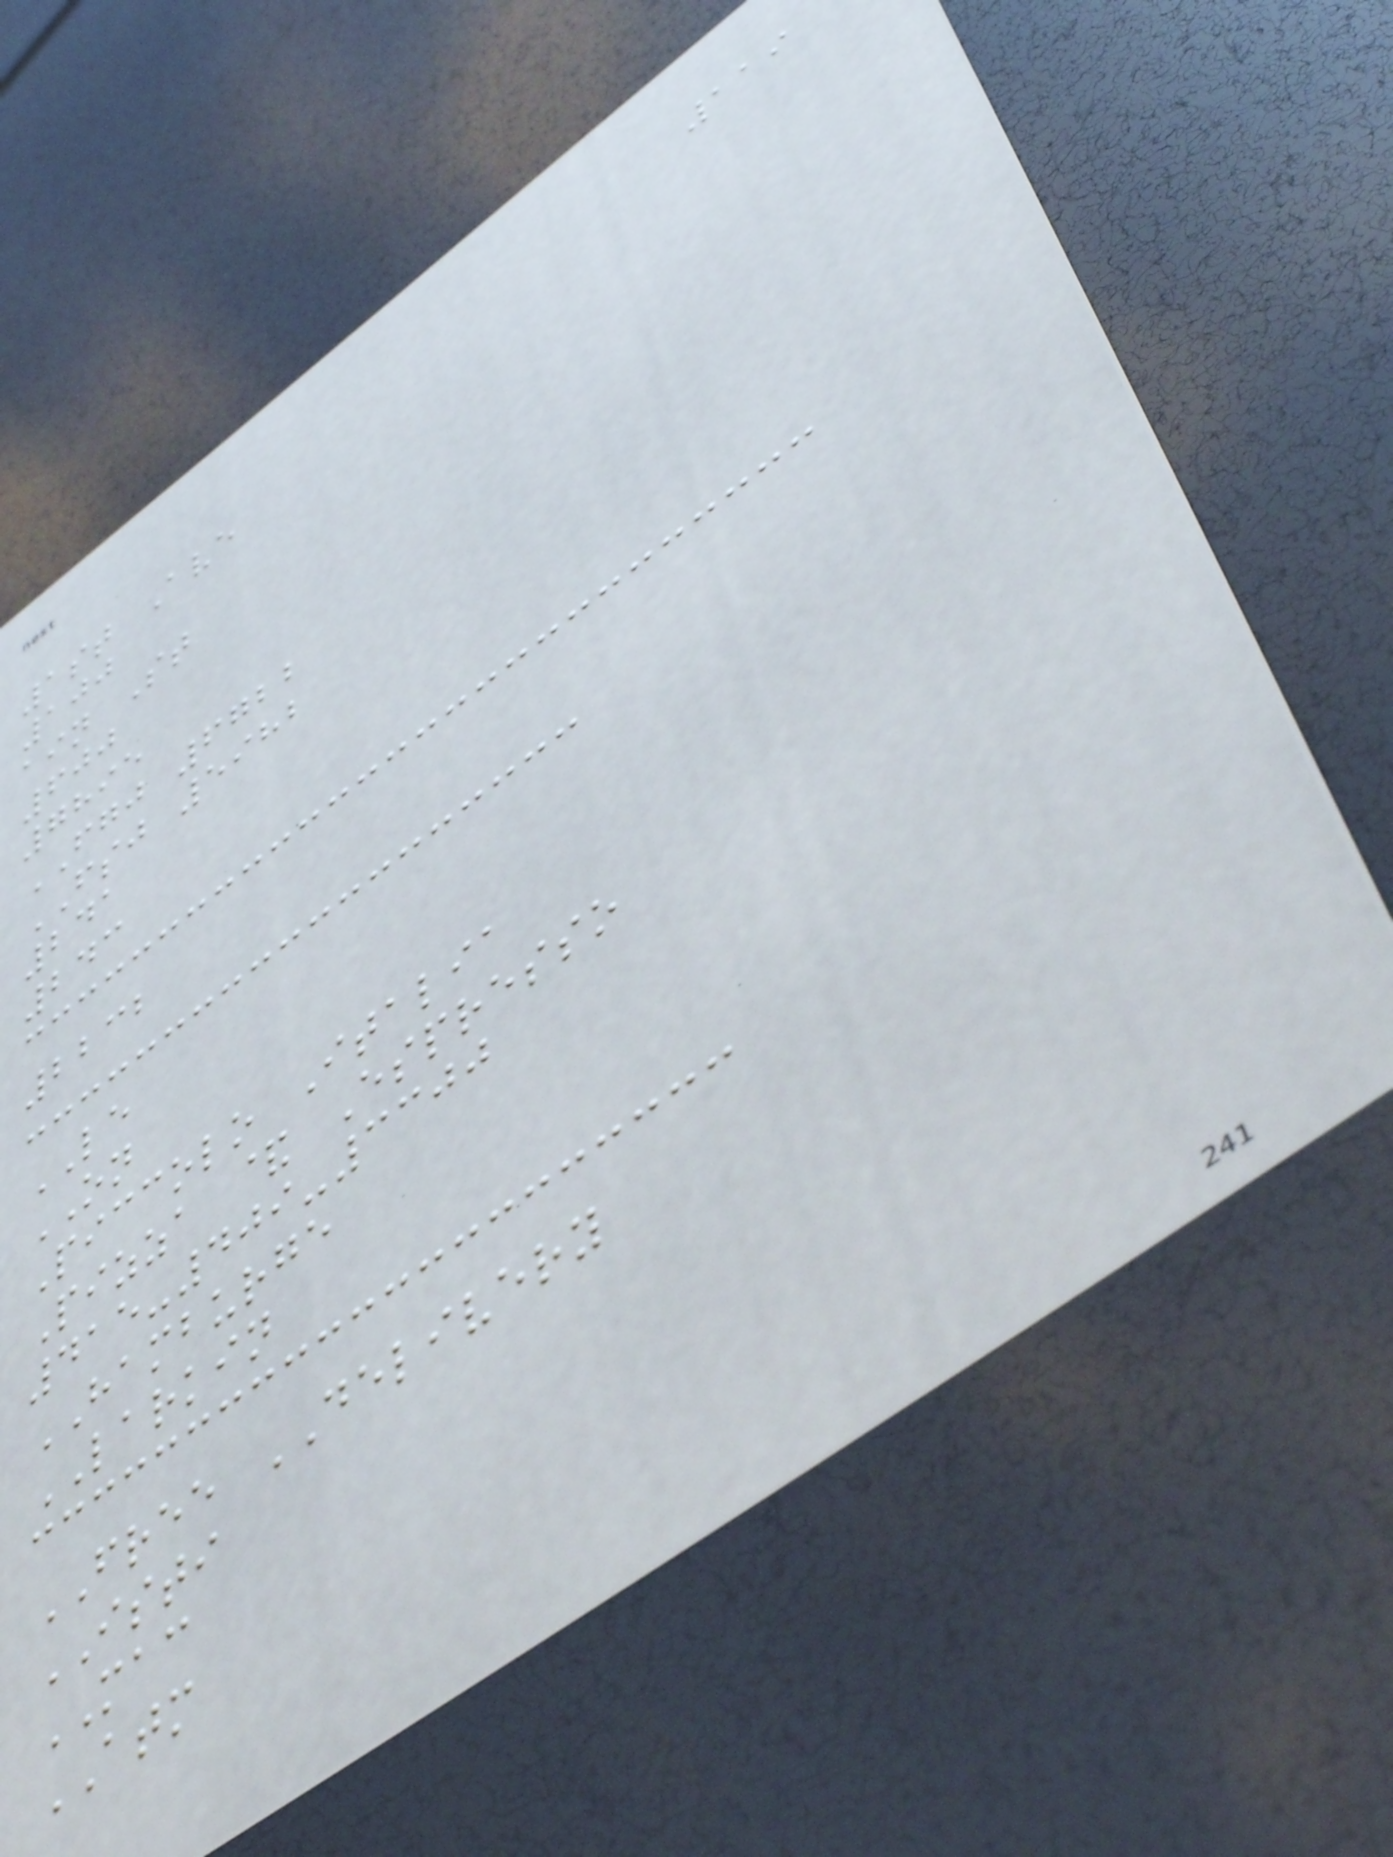119
1st Ave
100
ain St
600
7895
FGJ 6722
FSJ 5982
241
243
2232
LE
ON
Piccolo Italia
Pizza & Espresso
415-409-3300
HAMBURGE
LARKIN
FREE DELIVERY
ISTI
MAC
ATM
